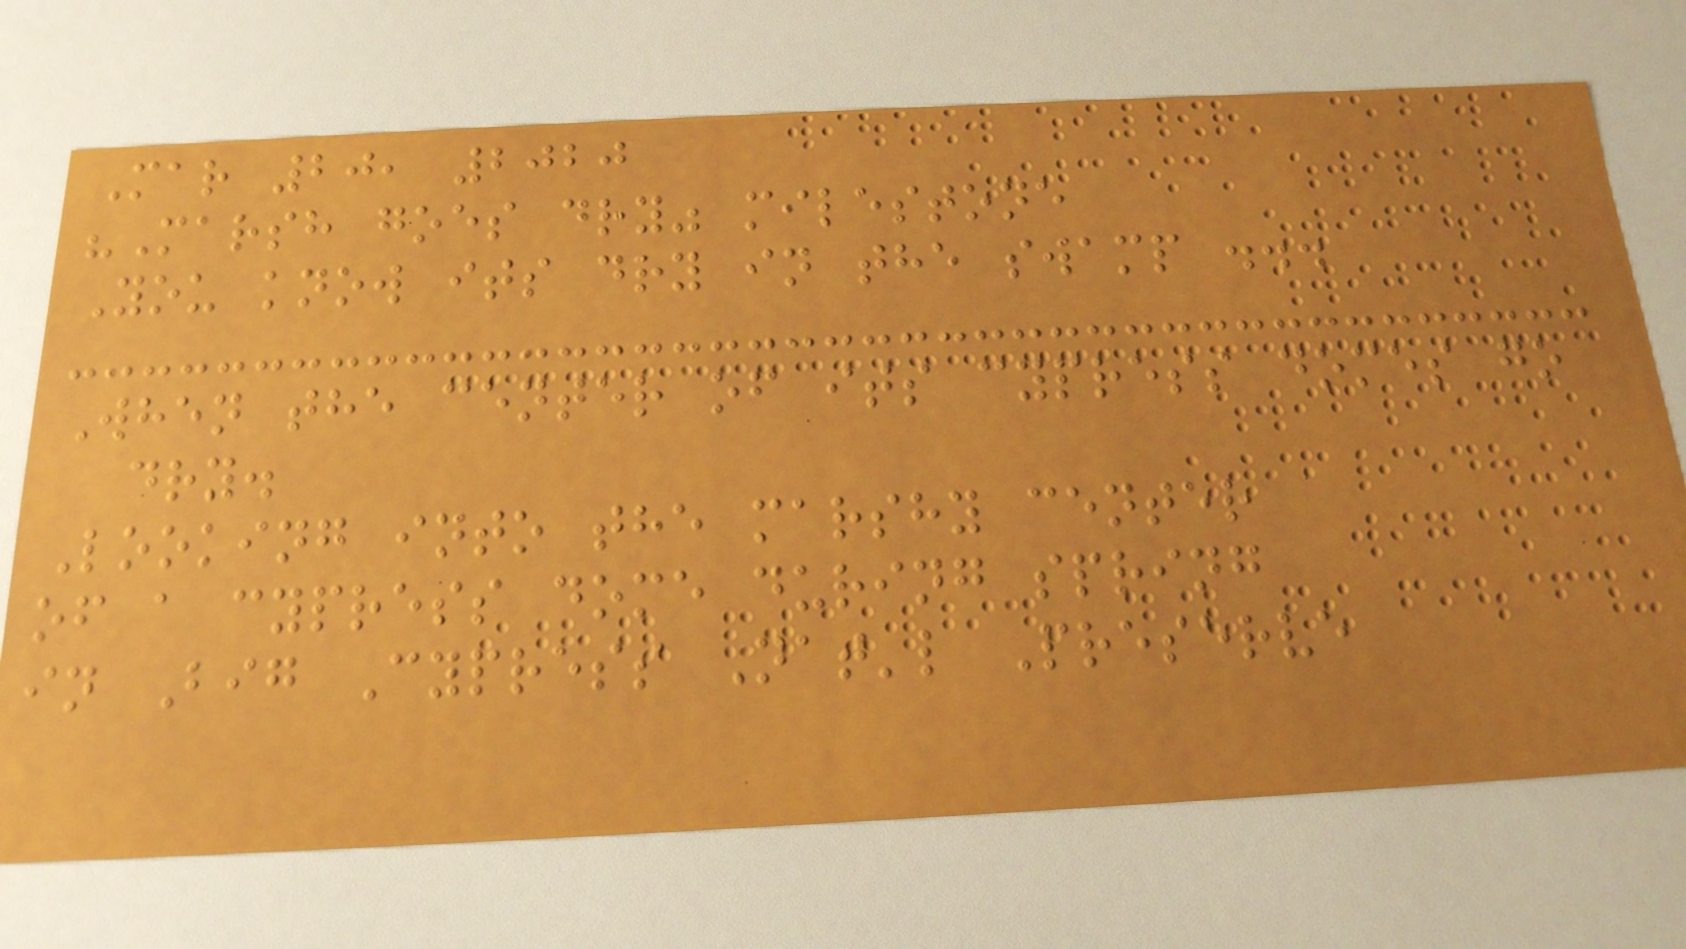Mar 20, 2020
"Marsh goes dry" milestone
You know its dry in the swamp ...
When the center of its cypress domes go
dry.
Looking into the marshy center
of a cypress dome during spring
in Big Cypress Nat'l Preserve
